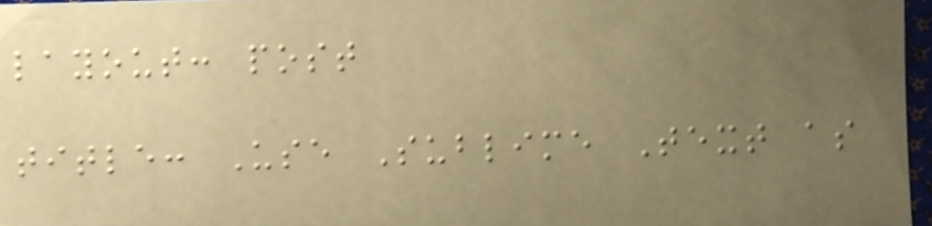layout: post
title: Use Sublime Text as
